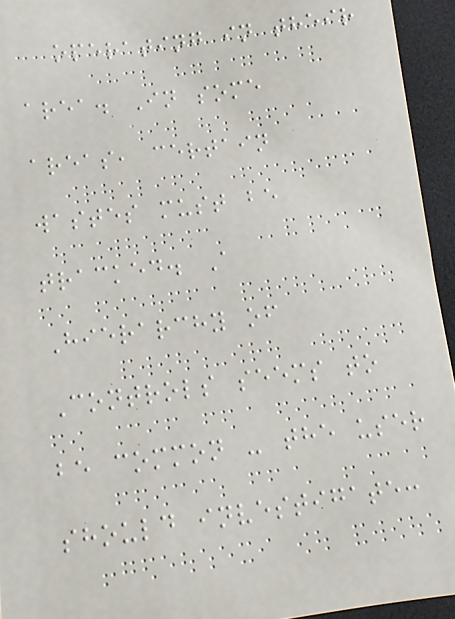operating in their
area. In some
areas, certain
wastes must be
tracked. A
Hierarchy of
Controls seems to
be common - the user
should investigate:
